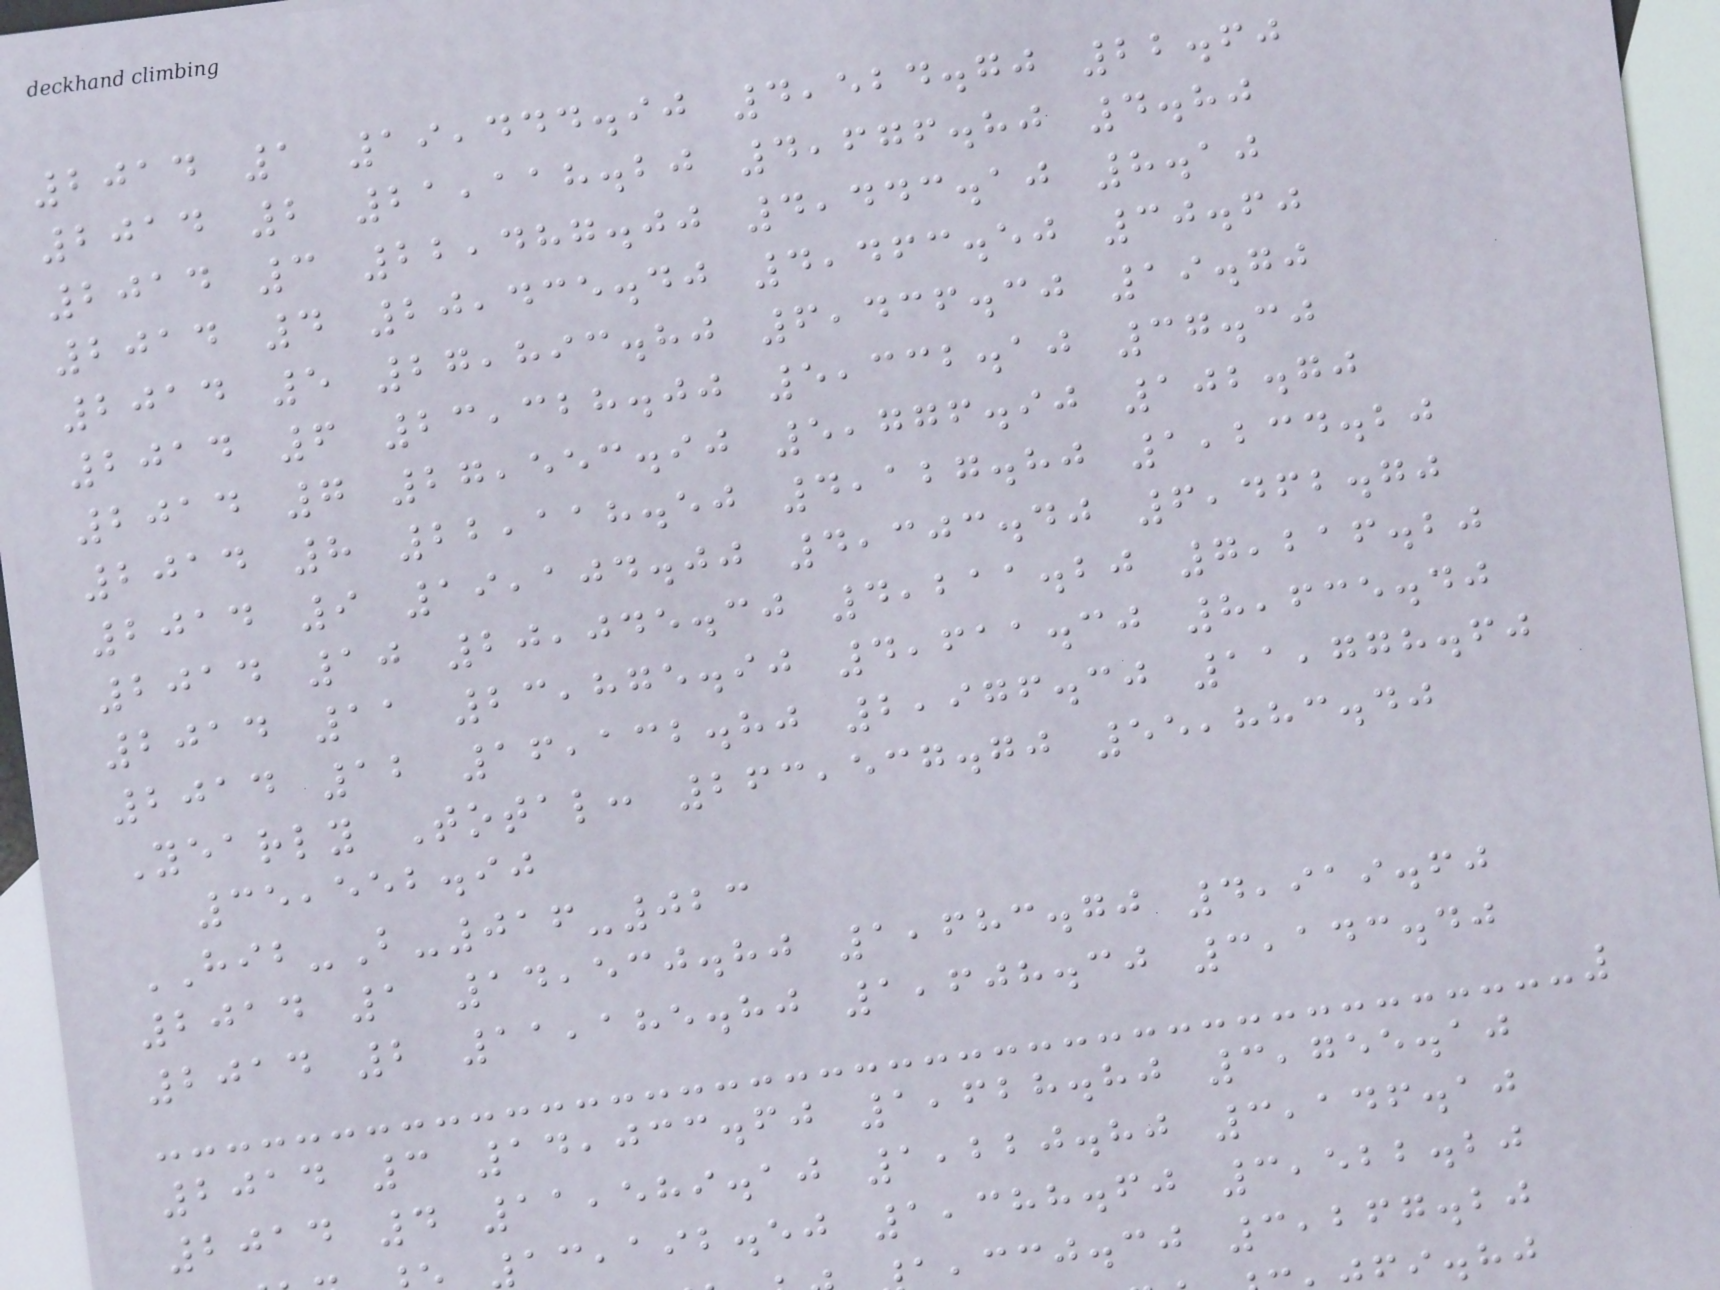2014 1 19,444.90 4,524.70 22.60
2014 2 21,118.20 4,676.80 4.80
2014 3 22,487.00 4,443.10 8.10
2014 4 20,435.40 4,463.50 30.60
2014 5 27,893.80 6,436.30 19.70
2014 6 23,328.00 5,332.10 37.30
2014 7 27,553.90 5,776.90 102.70
2014 8 22,118.50 4,127.80 1,234.20
2014 9 19,104.00 4,303.40 6,462.70
2014 10 20,045.30 4,211.20 7,216.20
2014 11 23,875.90 4,611.30 8,635.40
2014 12 16,132.80 2,976.30 11,778.60
Yearly Total: 263,537.70 55,883.40
35,552.90
HIB-B-016-023
2014 1 14,530.80 1,683.70 4,919.60
2014 2 11,185.80 1,608.30 3,143.40
2014 3 14,033.60 1,628.80 3,755.10
2014 4 11,589.10 1,220.80 3,146.10
,aib.ej 1,388.60 3,522.20
,ccj.cj 3,267.20
